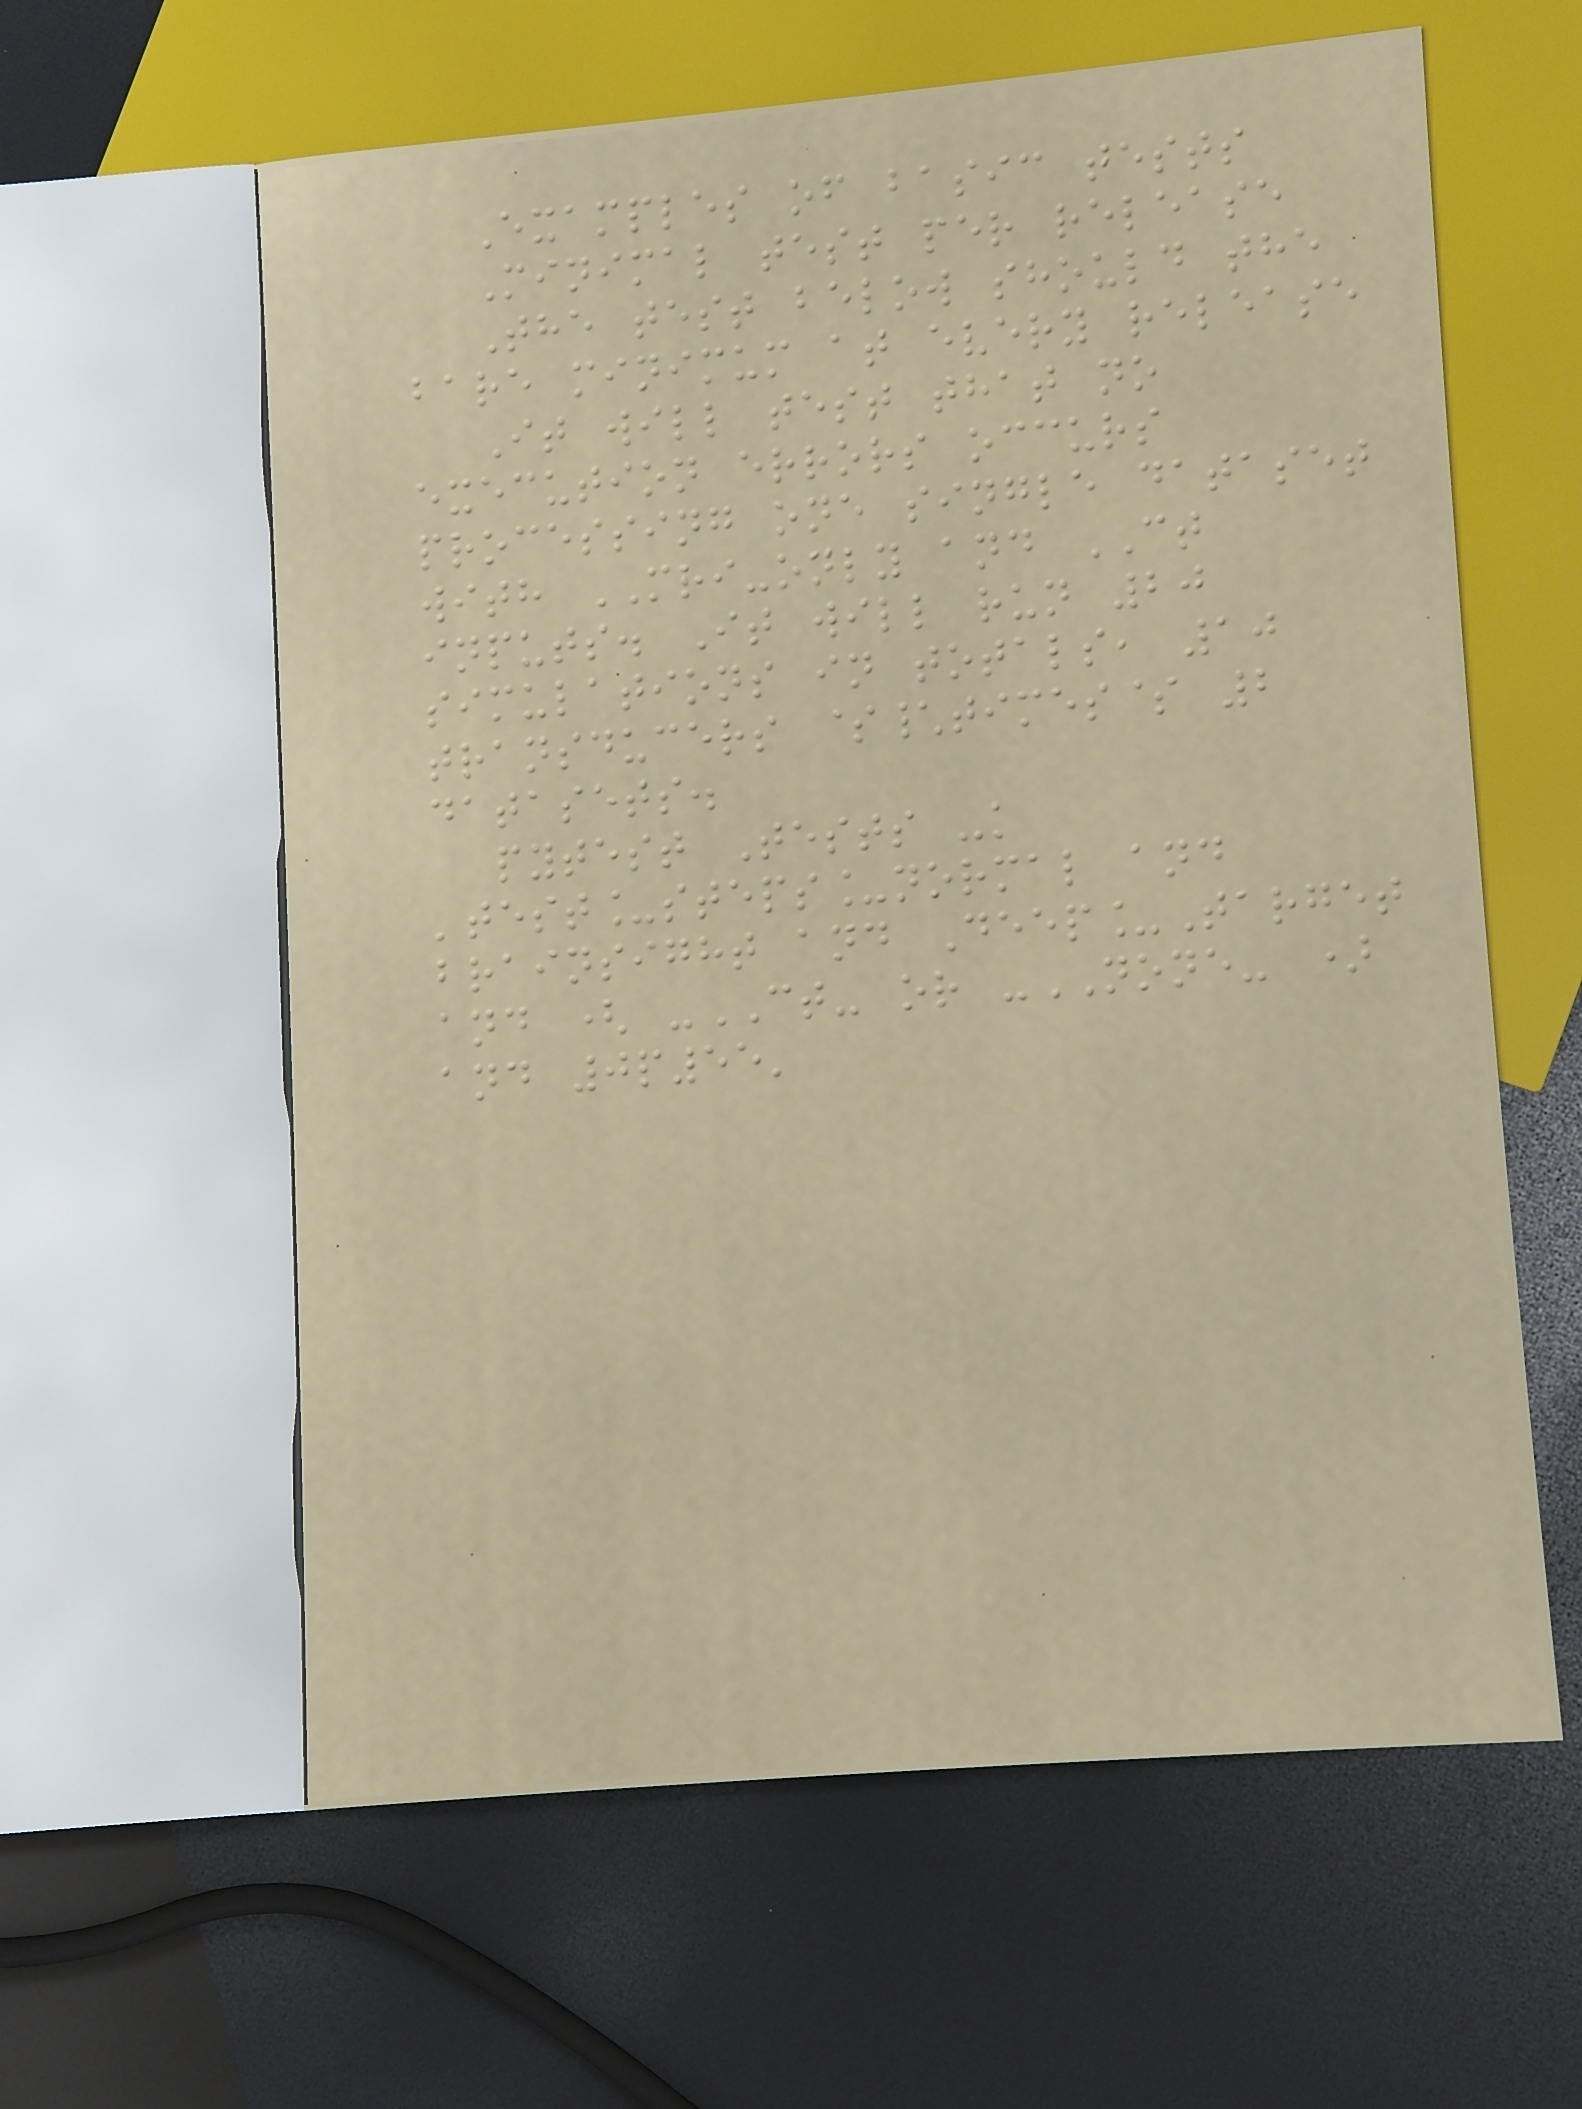Examples of basic tests
Minimal test per release
The test below should the
bare minimum at every release
It will test that no
execution errors occurs
processing one single dataset
with MRI-only and CT
inputs. It will run 20
simulations in totals, 10
transducers $\times$ 2
datasets.
pytest Tests -k
'test_steps_normal and
brainsight and Deep_Target
and ( -CT- or -NONE- )
and 0p55'
